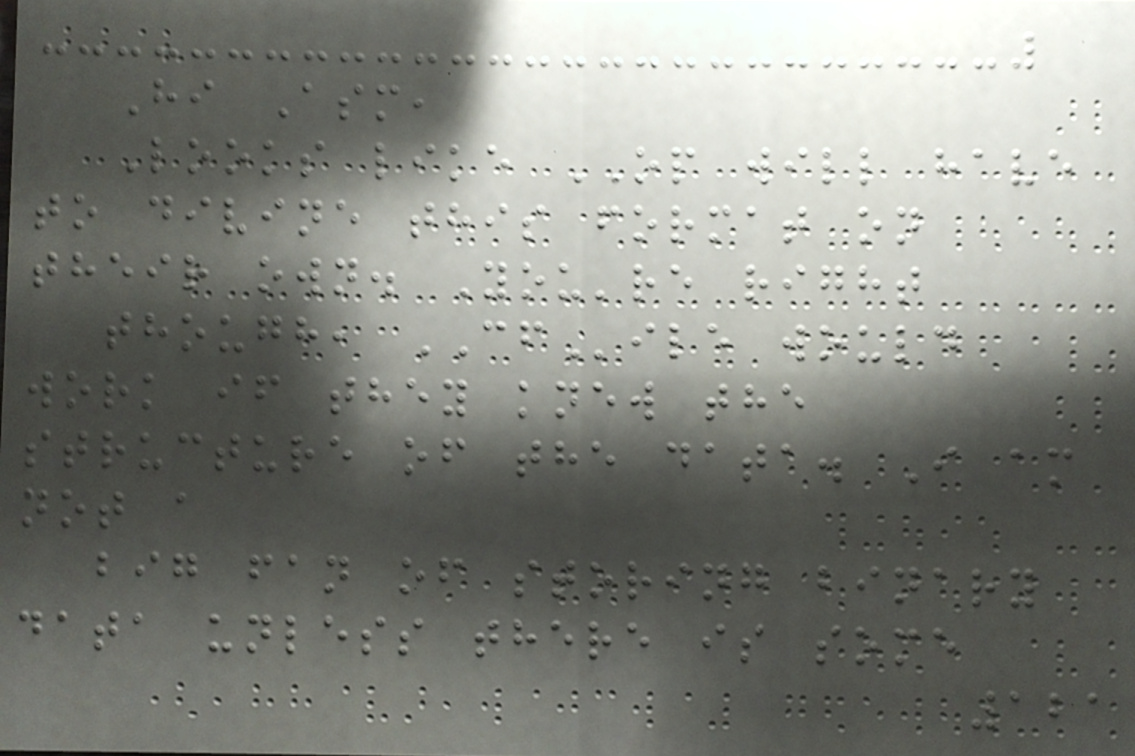Hi Asm,
Looks like OP will have
to divine this format on
their own. You're right
though, CFile would
work if they knew the
structure of the data. I am
not a
big fan of storing binary
data unless there is some
121
